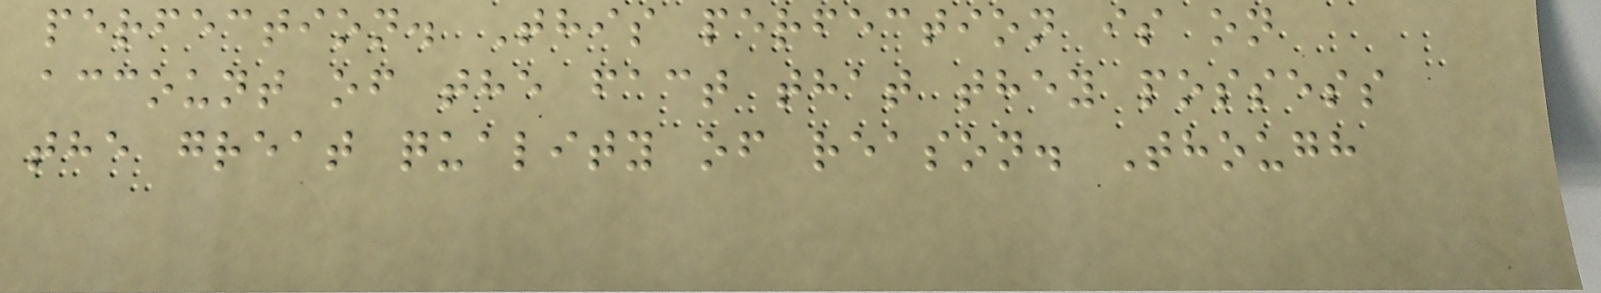perfection. This perfection is on
account of the fact that they possess
the great quality of reason. Though
